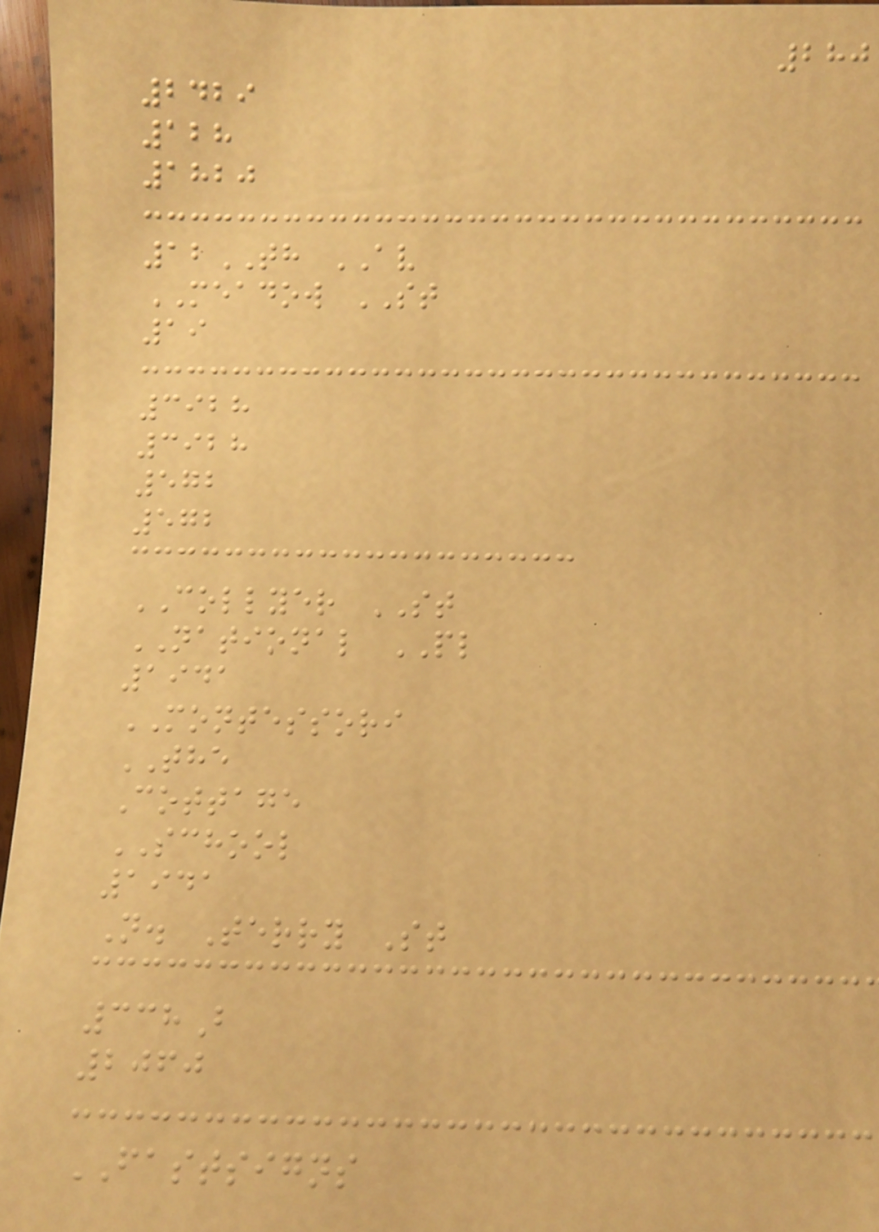280
2429
128
1820
12TH AV
MEADOW ST
19
3928
3928
572
572
COLLYER ST
NATIONAL PL
1941
MONTESSORI
THE
Cottage
SCHOOL
1941
N. Terry St
338B
2060
FASTSIGNS
